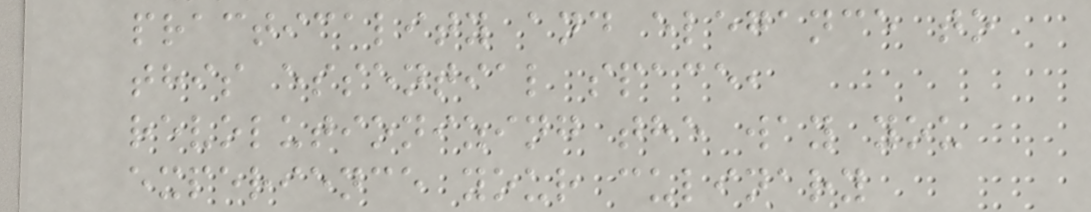practicality and elegance to
this essential space,
revolutionizing the way you
experience your culinary
